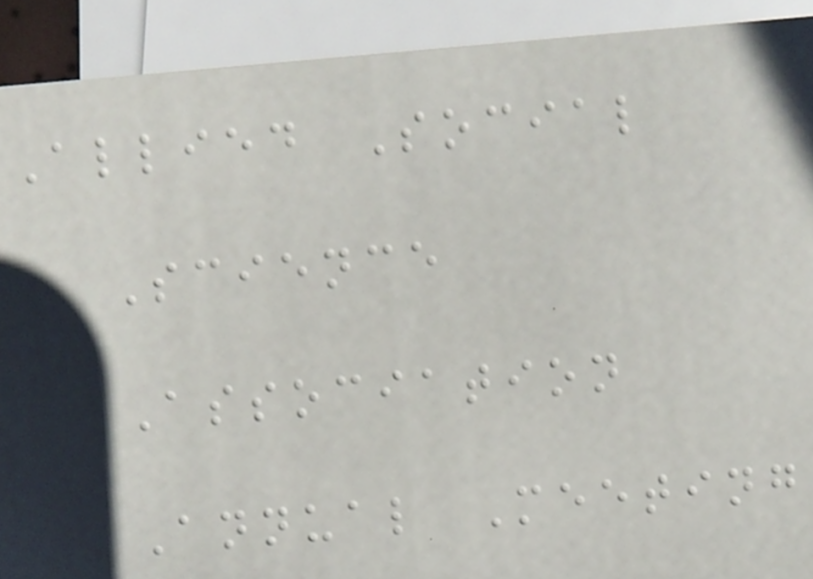Allied Social
Science
Association
Annual Meeting
